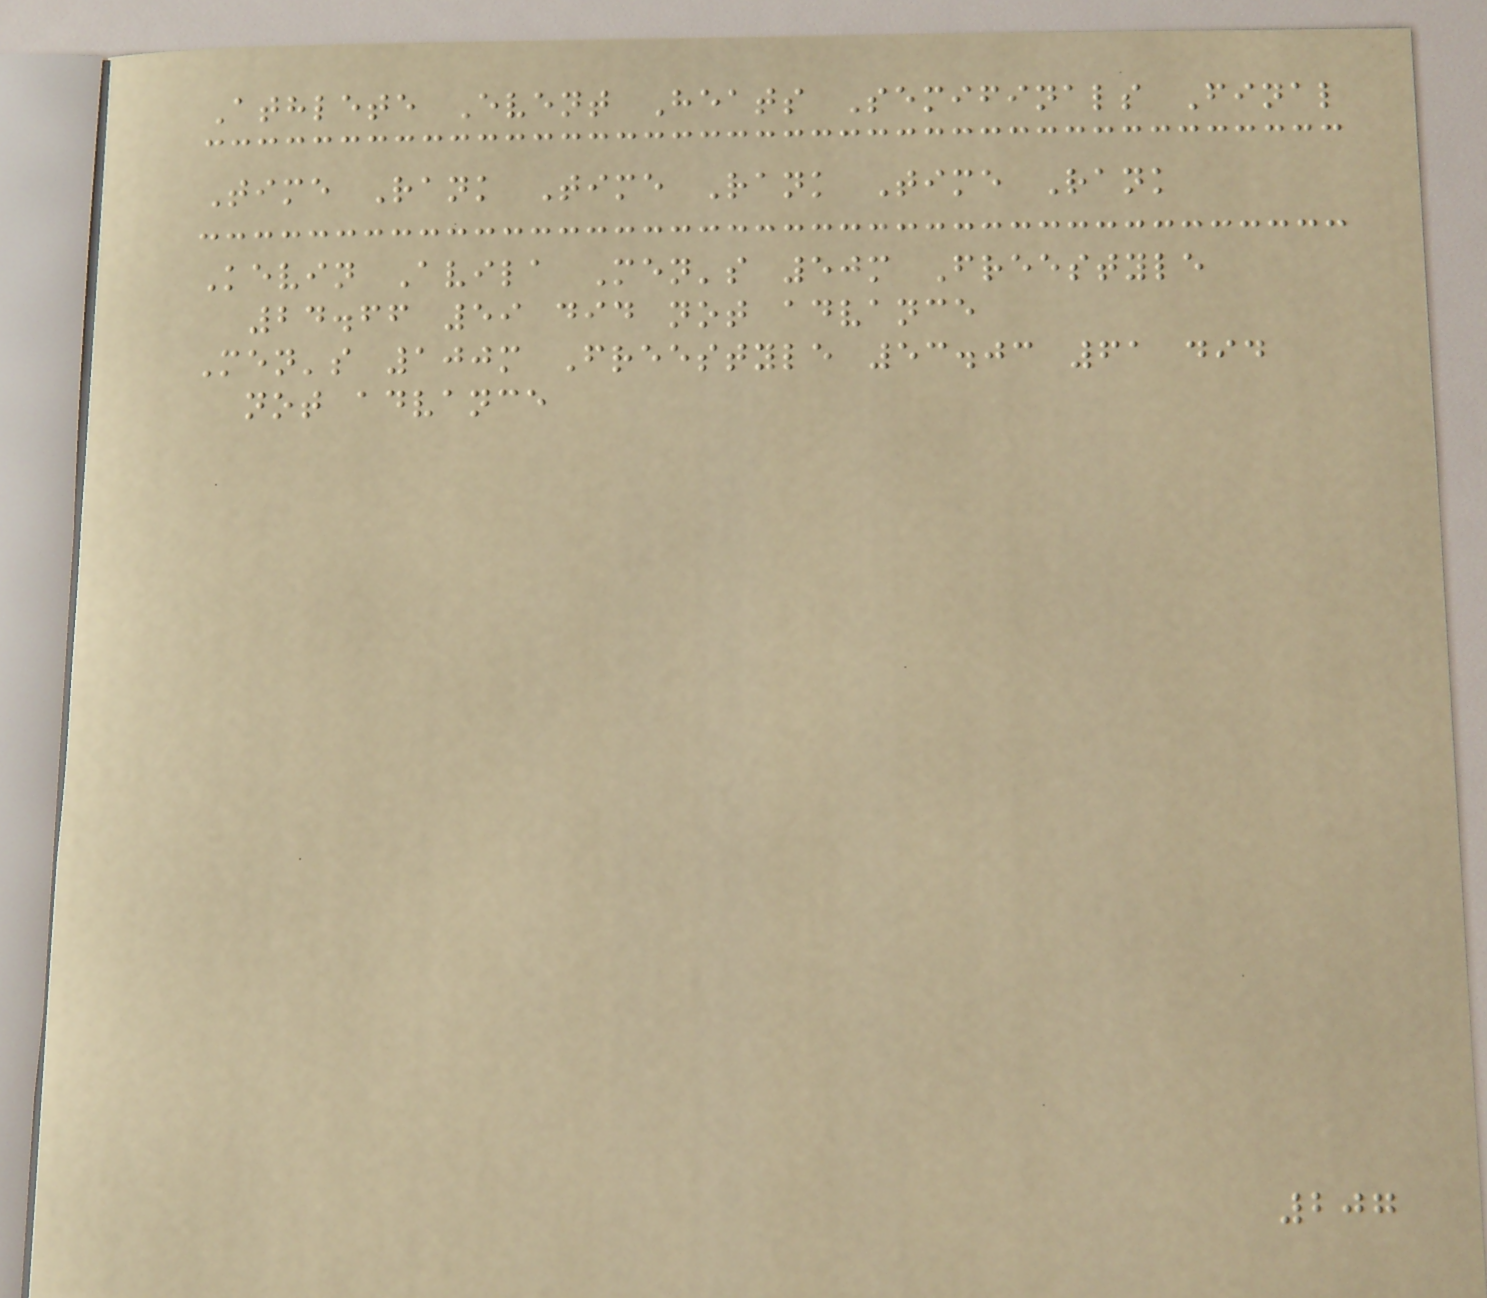Athlete Event Heats Semifinals Final
Time Rank Time Rank Time Rank
Kevin Avila Men's 50m Freestyle
24.66 59 did not advance
Men's 100m Freestyle 53.03 61 did
not advance
207
